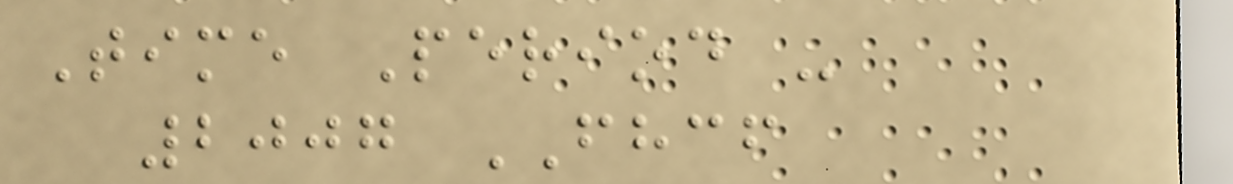Time Period -
2007 FHCF
